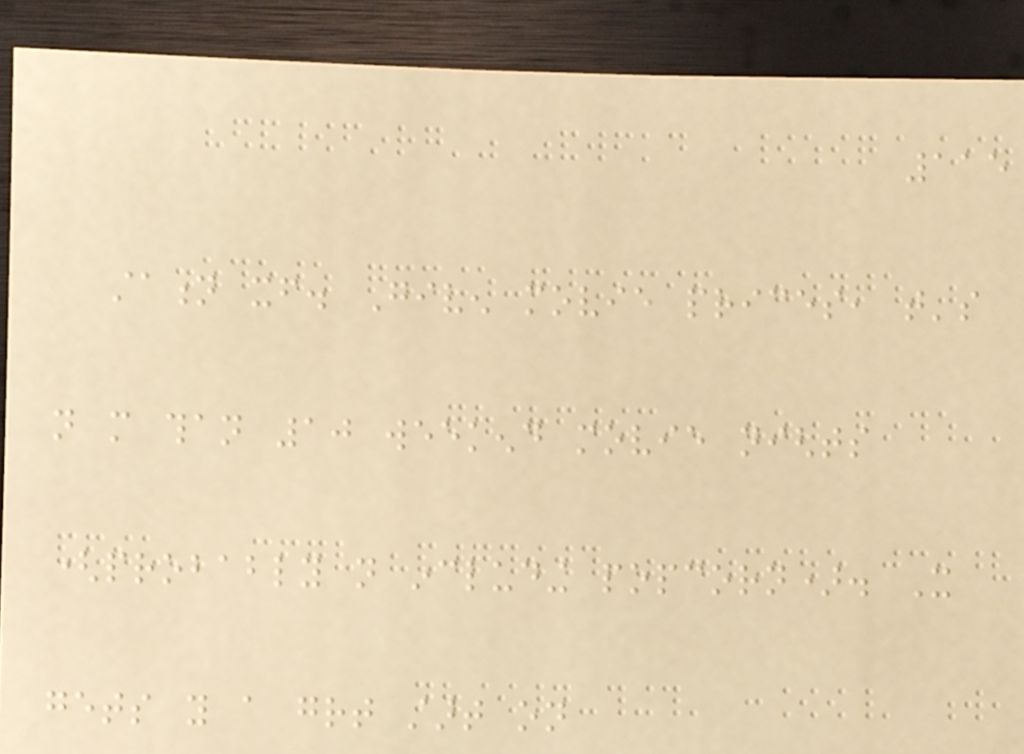115
station itself. Given movie prices, that's
not more than 10 weekend movie nights
(probably not including popcorn). It
gets you a great start on
